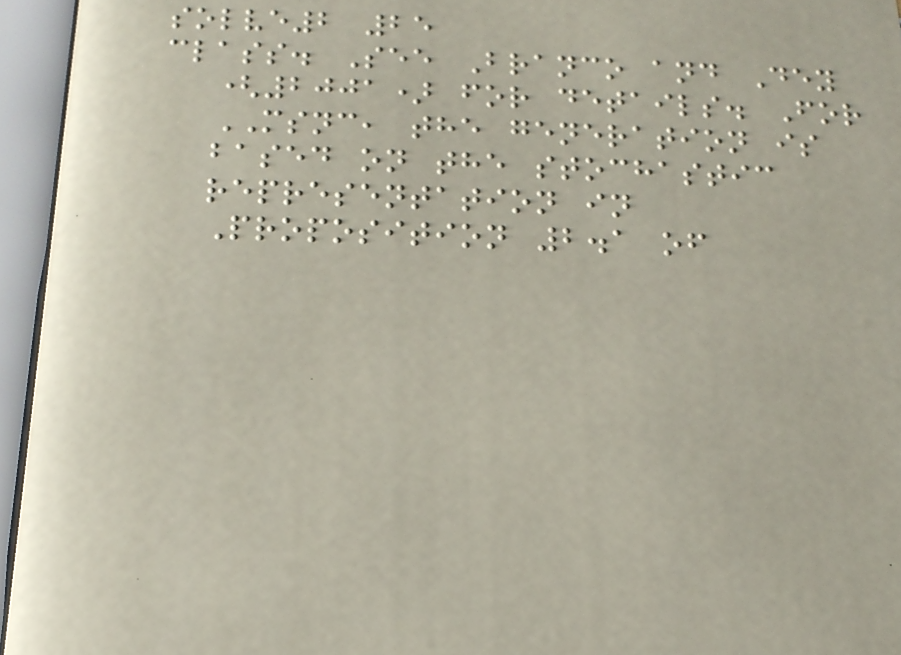solve2 25
class. See Branco and Dey
(2001) for details. For
MSNC, the generation is
based on the stochastic
representation in
Proposition 2.1 of
